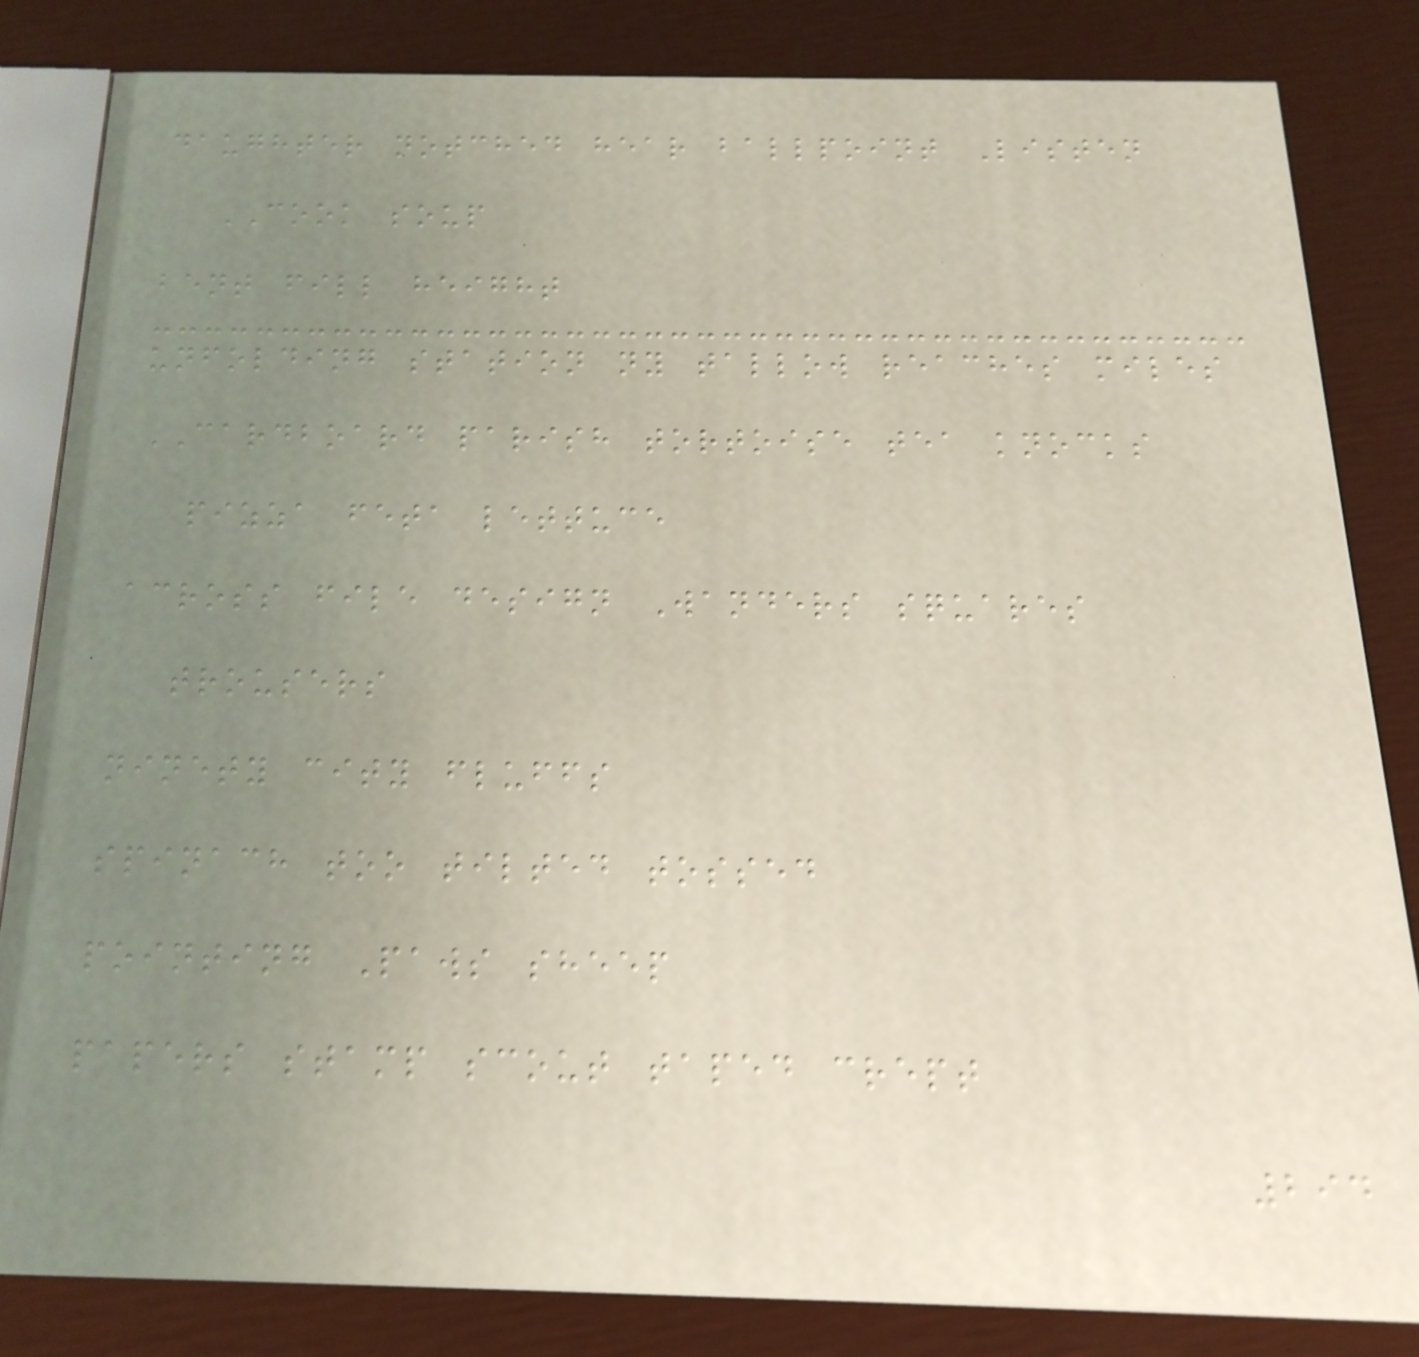daughter notched hear ballpoint Listen
COOK soup
bent fill height
unfolding station ny tallow reaches miles
CARDBOARD parish tortoise tea knocks
pizza feta lettuce
across file design Wanders squares
trousers
ninety city fluffs
spinach too tilted tossed
pointing Paws sheep
papers stamp scout taped crept
294
